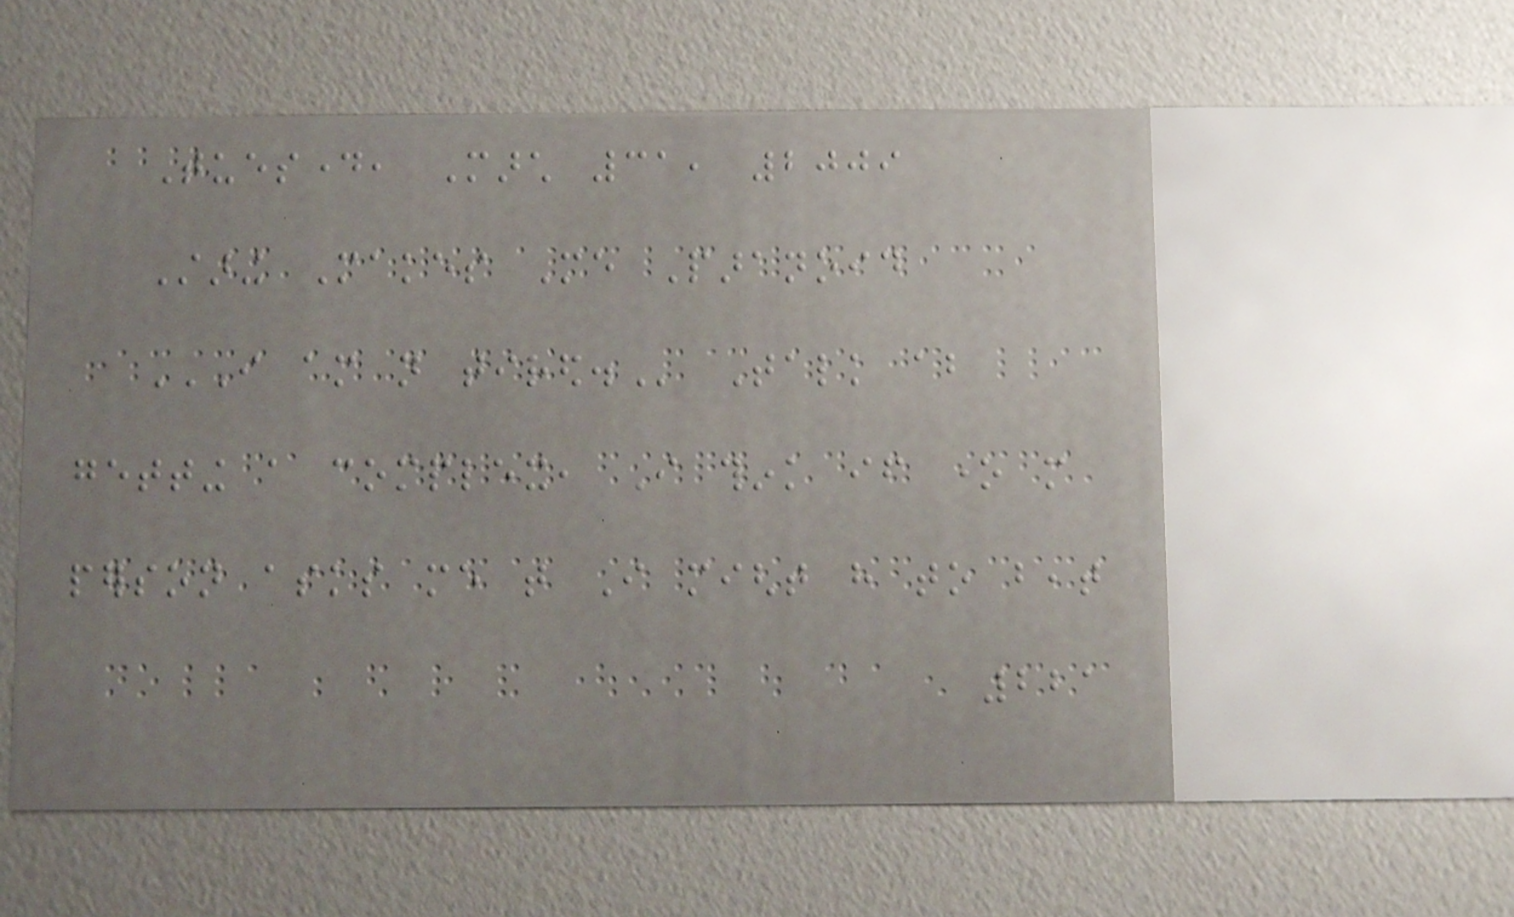Tuesday, March 31, 2009
Staring Makes Me Paranoid
I AM NOT TIRED. Talk about
getting a complex, I think if one more
person asks me that I might have to beat
221
